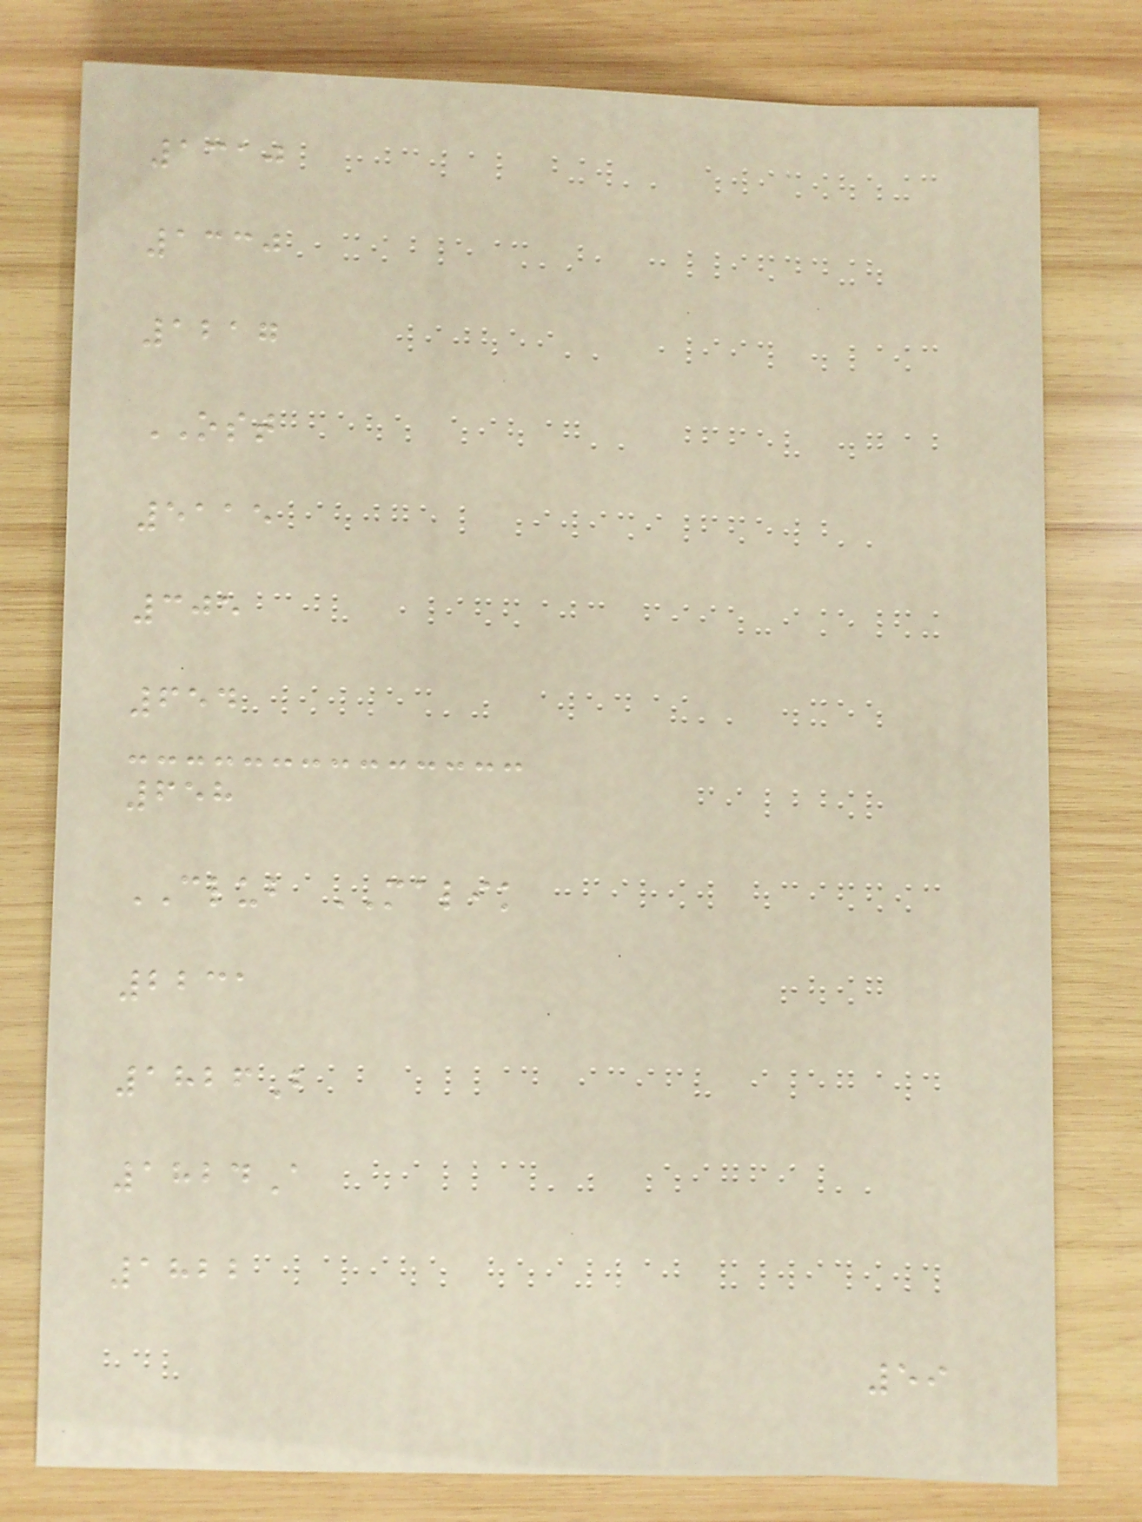1310
1330
1217
OST
5115
305
654
658
CLUB MALIK
2231
1826B
1824A
1822
59
